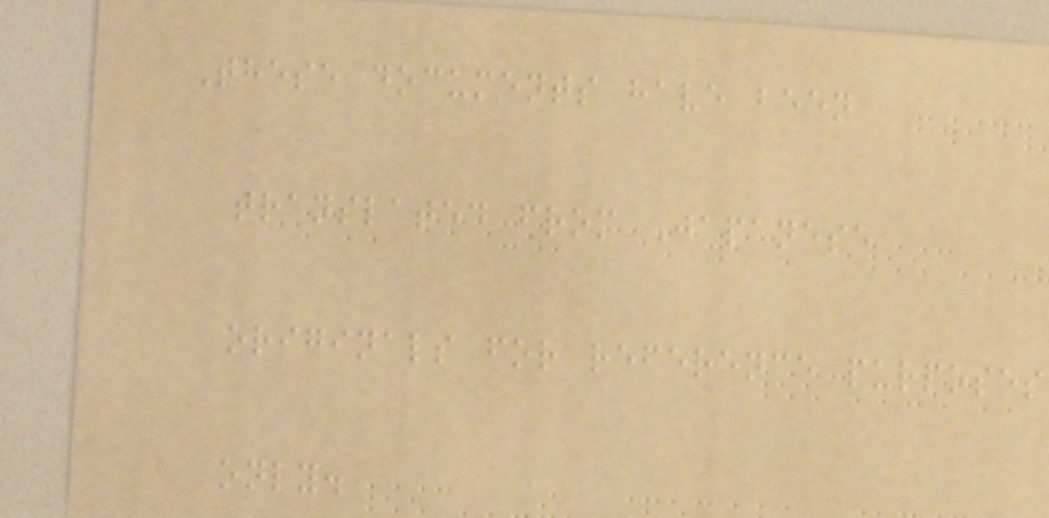These documents have been
translated from Japanese
originals for reference purposes
only.
